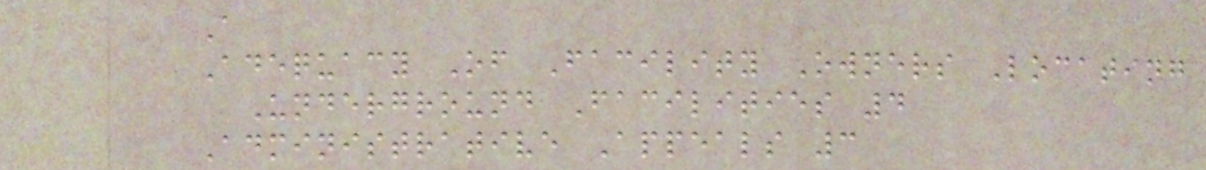A
Adequacy Of Facility Owners Locating
Underground Facilities 4
Administrative Appeals 3
